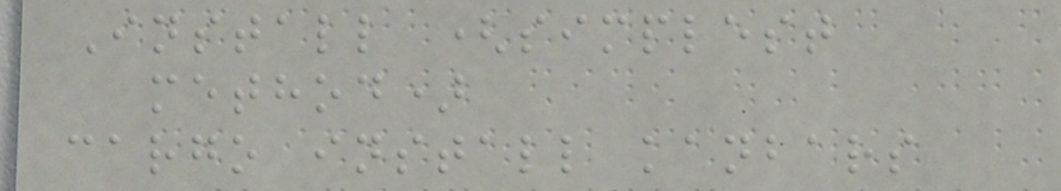Install (simplest
method)
cargo install kanbars
